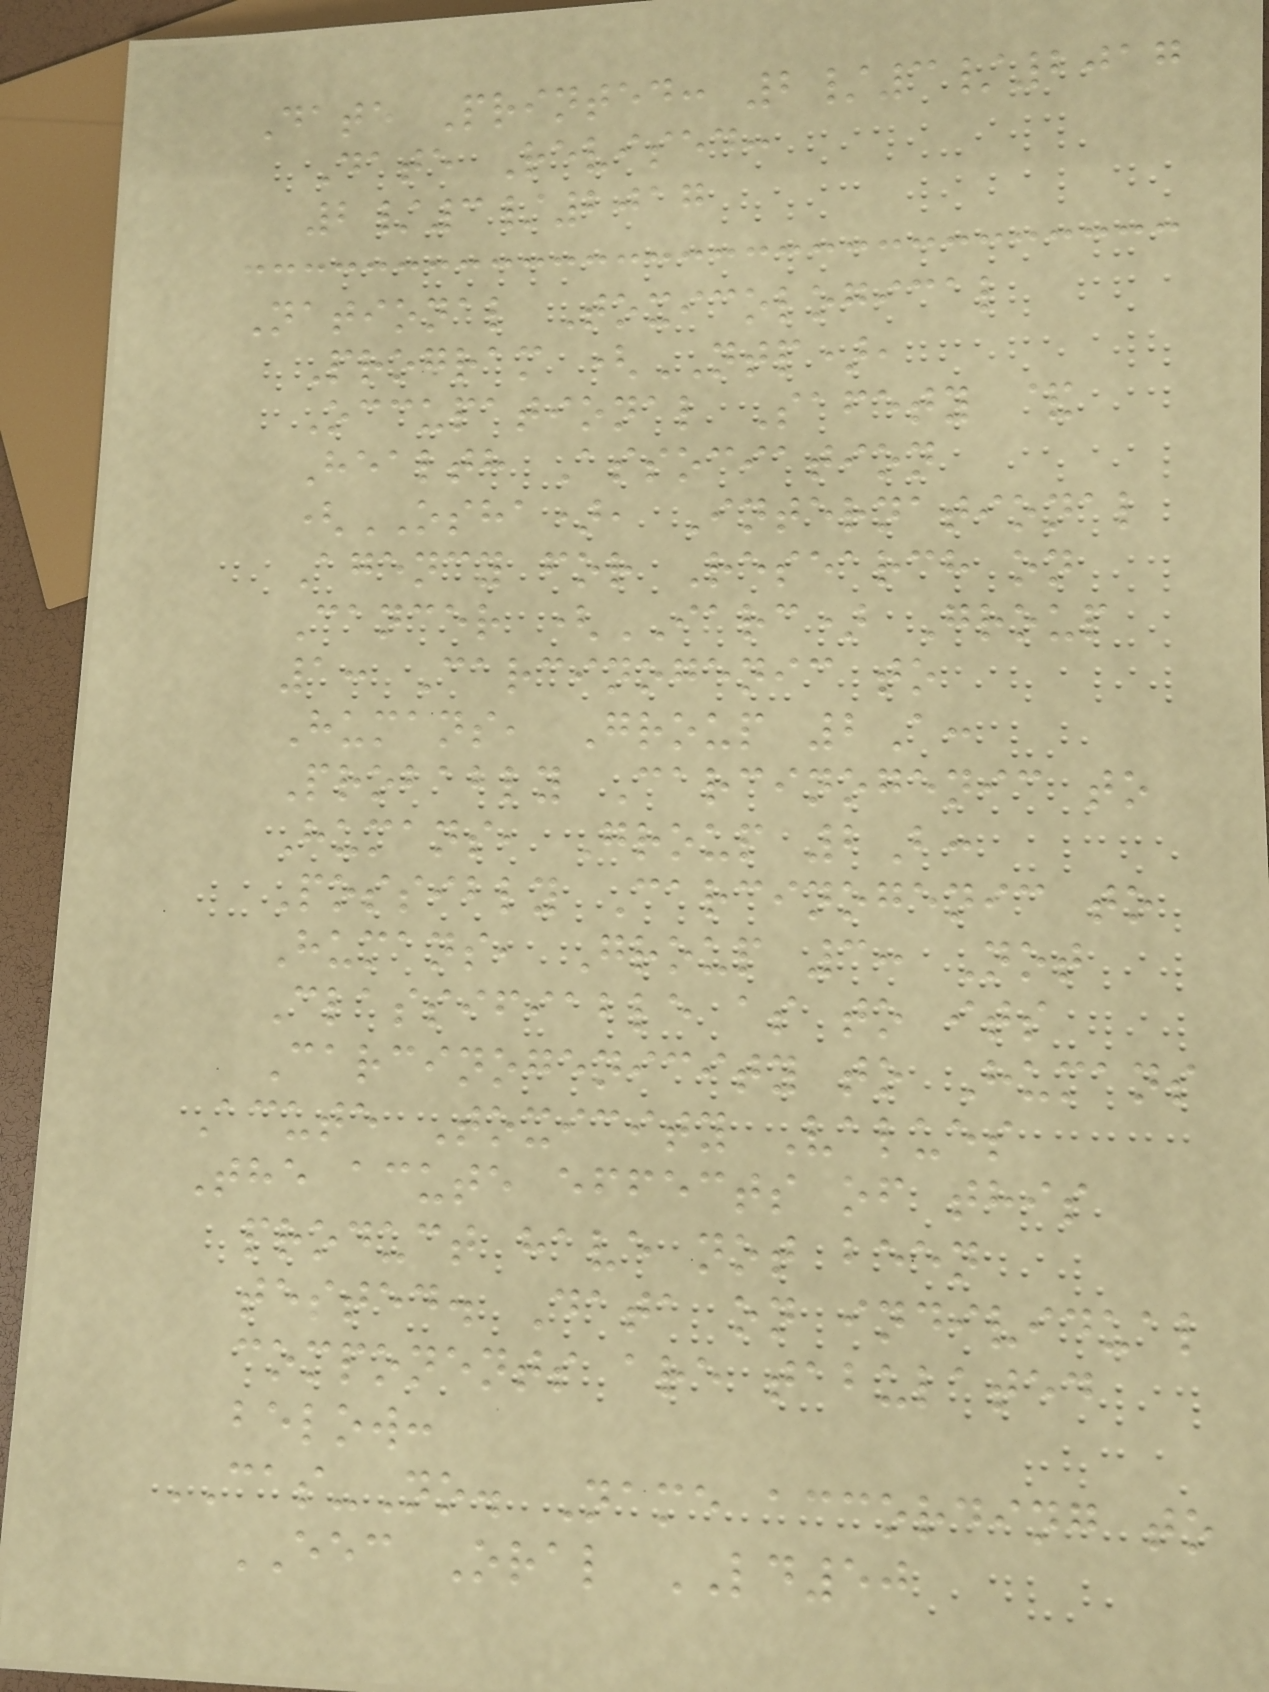Date Printed: 2/3/2017
Date Revised:
2/3/2017
National Toxicological
Program (NTP),
Occupational Safety &
Health Association
(OSHA), International
Agency for Research on
Cancer (IARC) Group
1: Carcinogenic to
Humans, Group 2A:
Probably Carcinogenic to
Humans, Group 2B:
Possibly Carcinogenic to
Humans, Group 3: Not
Classifiable as to its
Carcinogenicity to Humans
Acute Toxicity Values
The acute effects of this
product have not been
tested. Data on individual
components are tabulated
below:
CAS-No. Name according to
EEC Oral LD50
